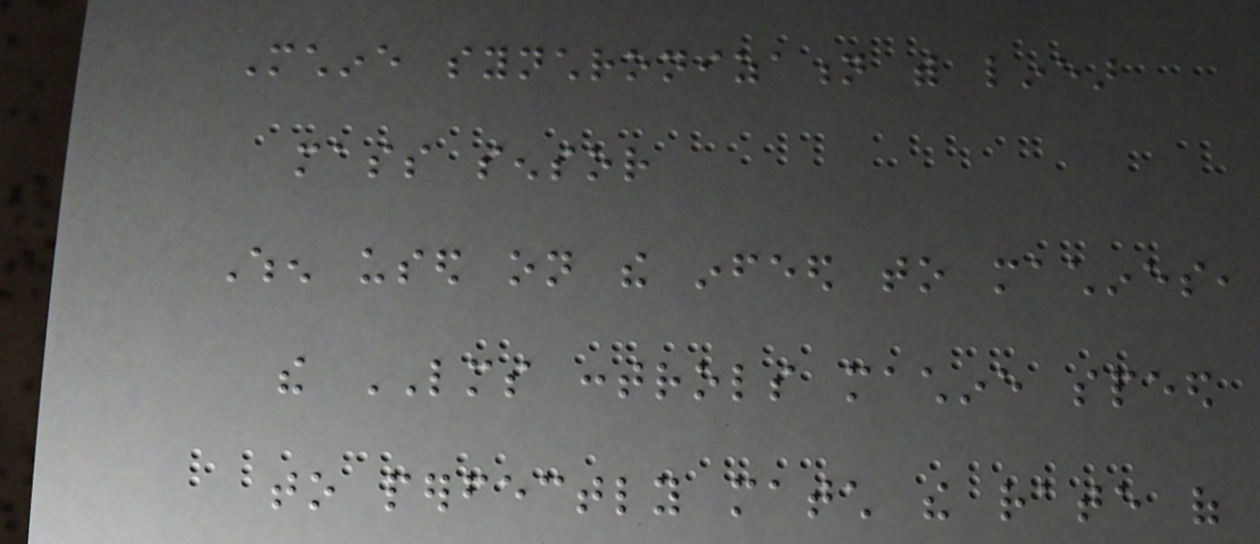Mchine synchronization with linear
mass sensor
When used on the infeed to machines,
the LMS controls machine speed
to perfectly match the rate of
